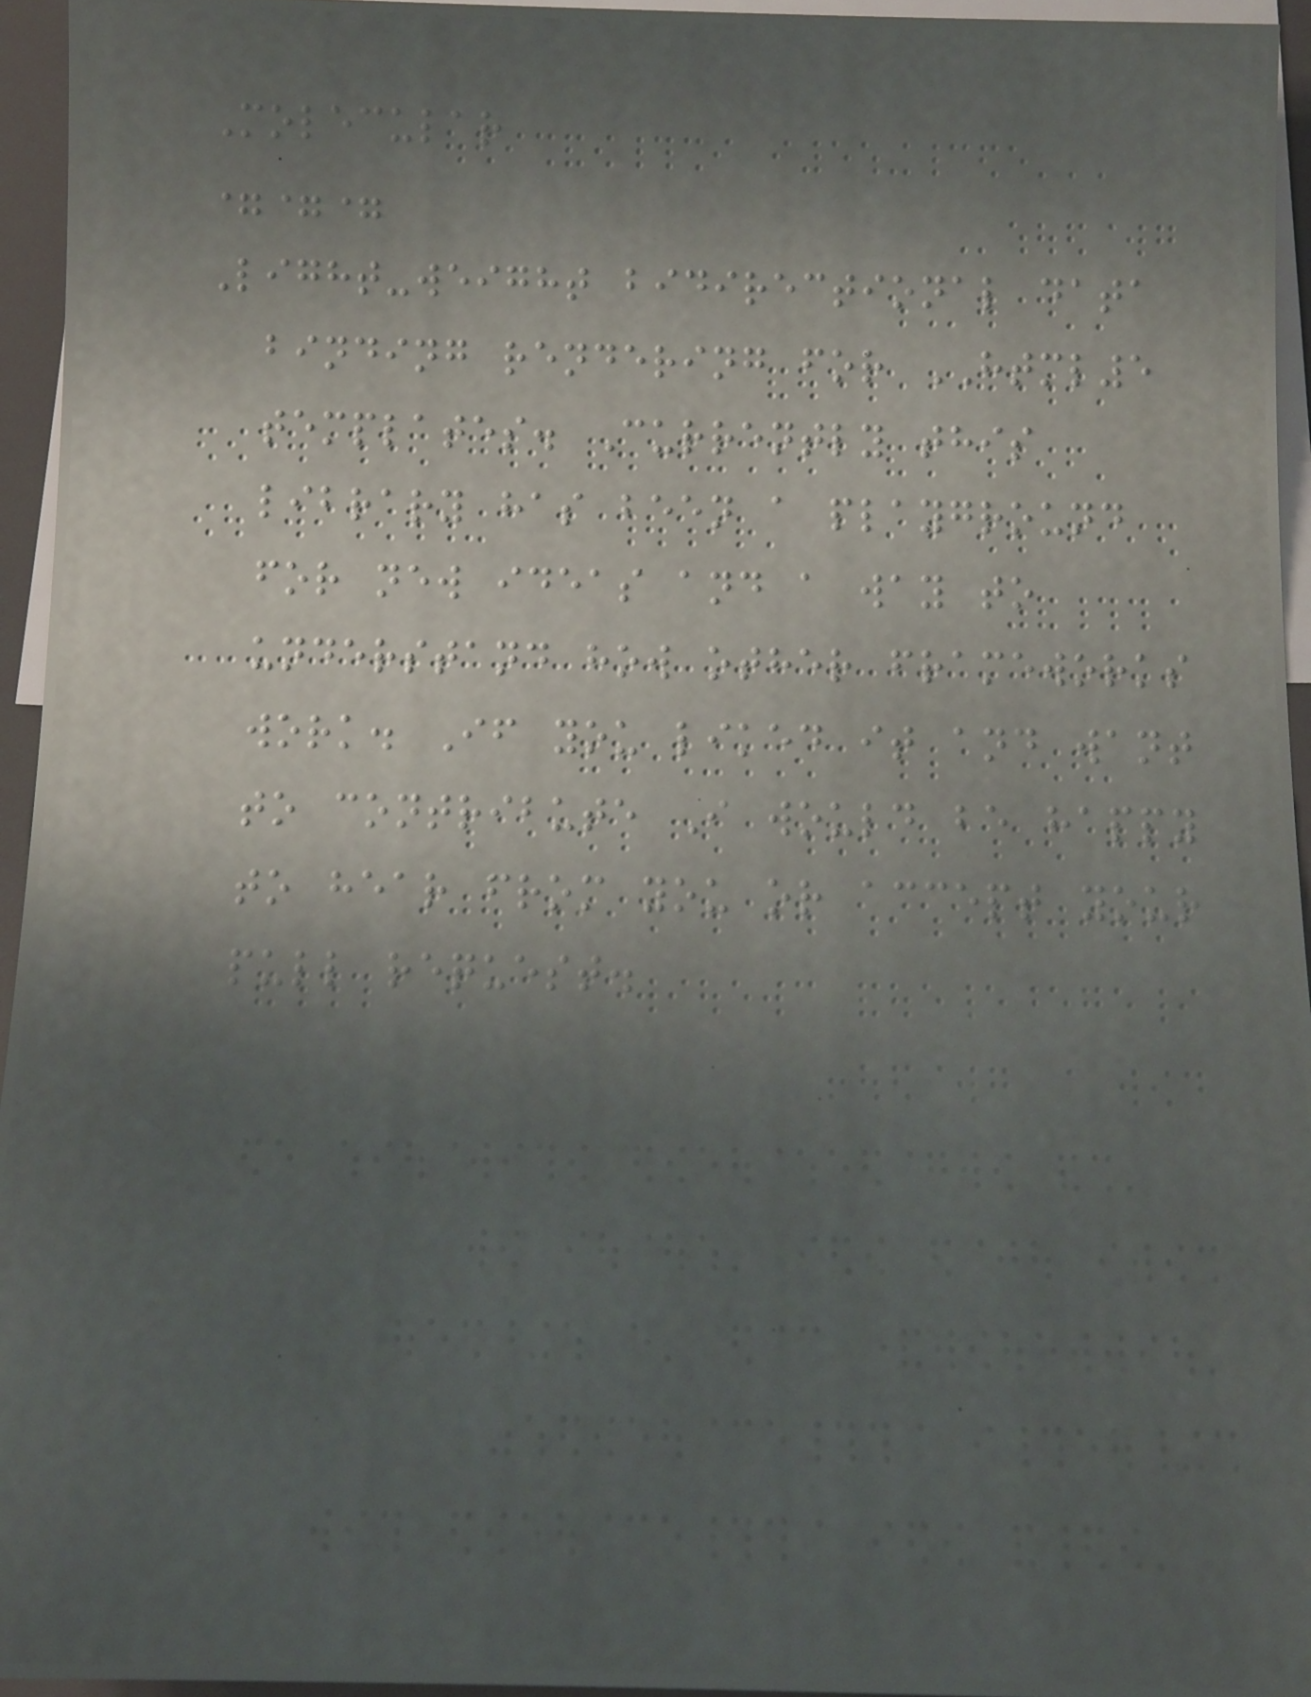Molecular
===
Light-weight bidirectional data
binding rendering for HTML5
templates. Currently this
library has been a playground
for new ideas and a way to
understand how other frameworks
work. If you liked it and want
to contribute I would be happy
to hear from you or accept your
pull request.
